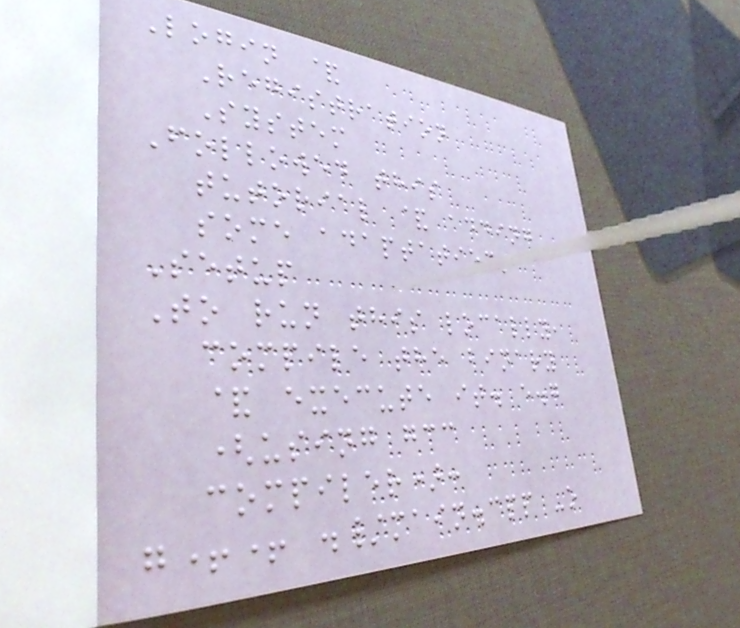Login &
Registration
System
Followed this
tutorial & adding
some adaptations
Setup
To run this locally,
compile the binary
& execute it. e.g
(using gcc
compiler):
g++ ./main.cpp -o
